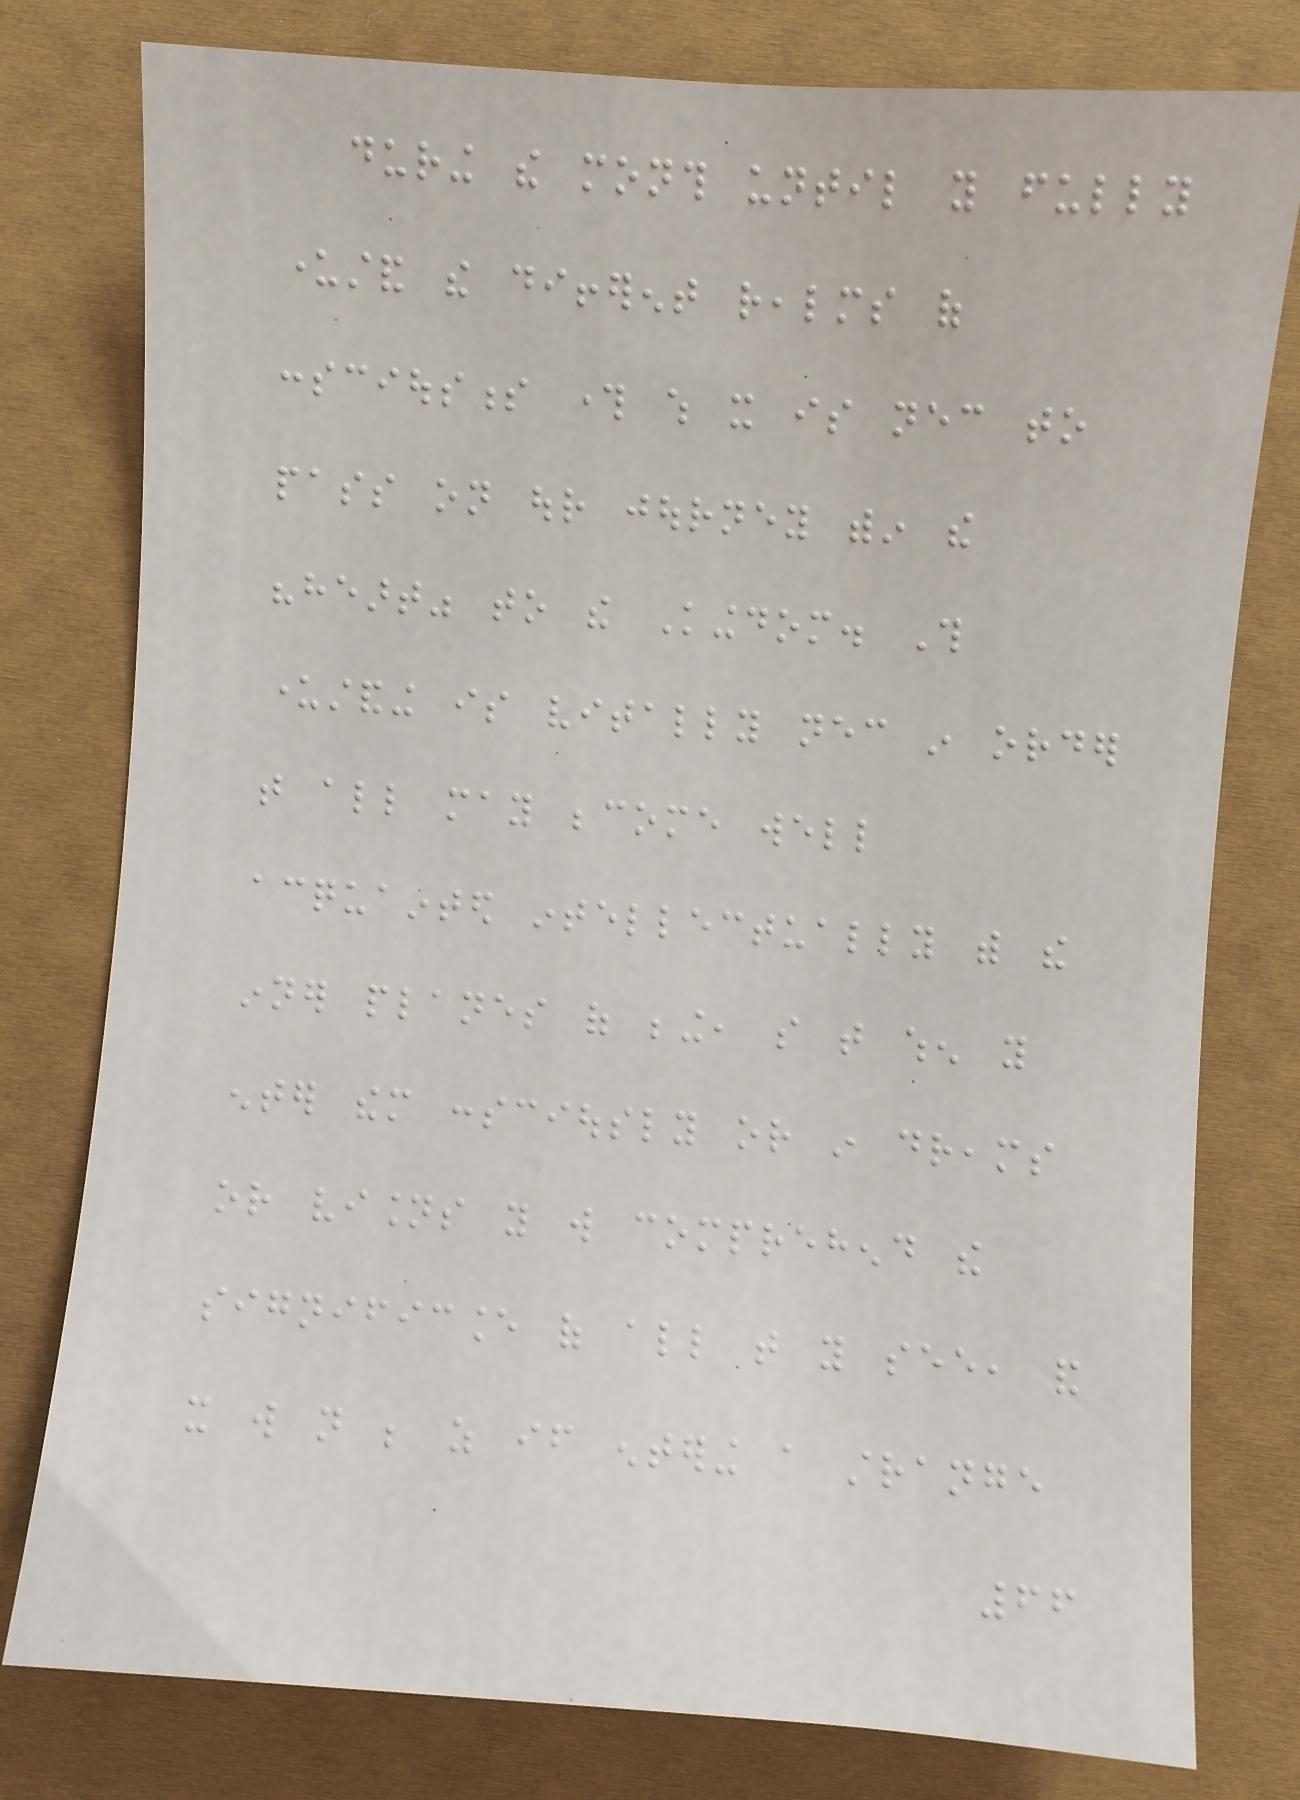during the month until you fully
understand the different realms of
consciousness through which it is necessary to
pass on our journey within the
"heart" to the Kingdom. This
understanding is vitally necessary in order
that all may become well
acquainted intellectually with the
inner planes of being, so that when you
enter them consciously or in dreams
or visions you will comprehend the
significance of all that you see, and
it will not be as if entering a strange
66
